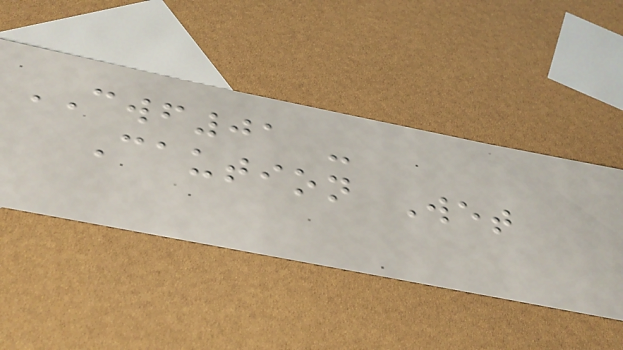CWF01 -
Caution Wet
